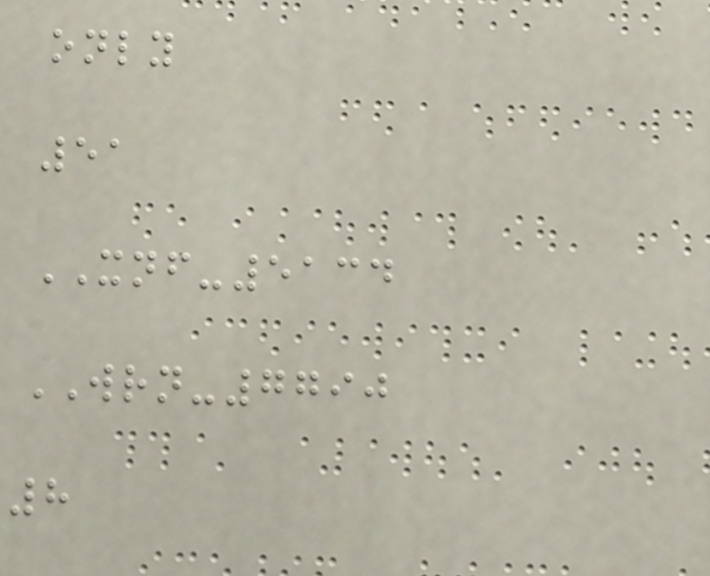only
51
XNF-5134
WRN-7790
8
